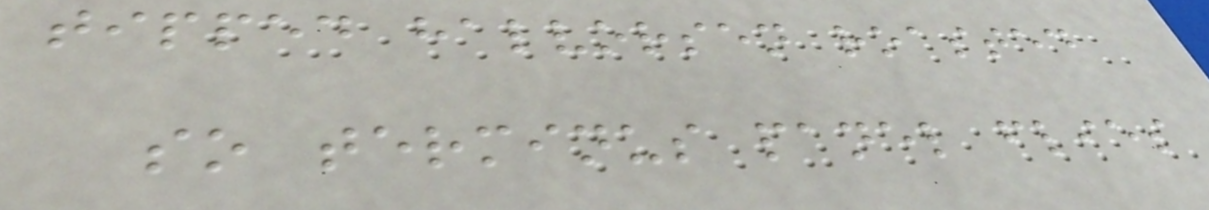tipped halvorsen roasted
so terminus panel flies
